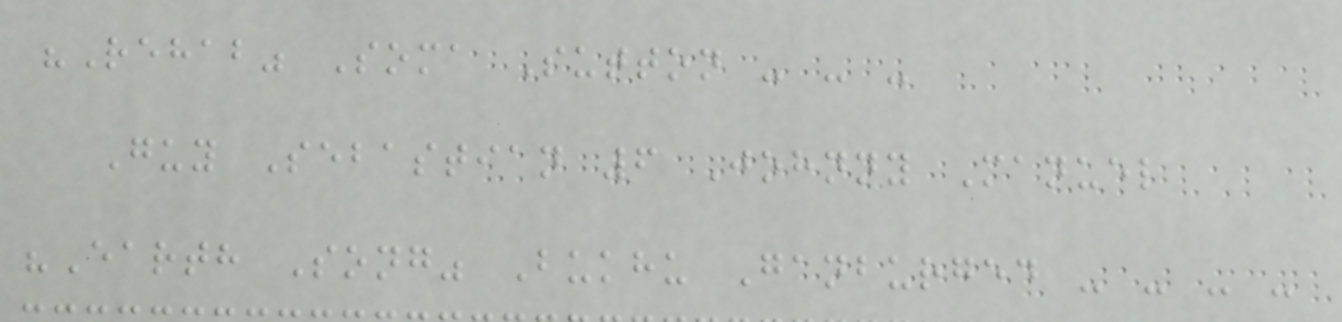"Rehab" Soma Sutton - - -
Guy Sebastian 6 Johnny Manuel
"Earth Song" Bukhu Ganburged - - - -
